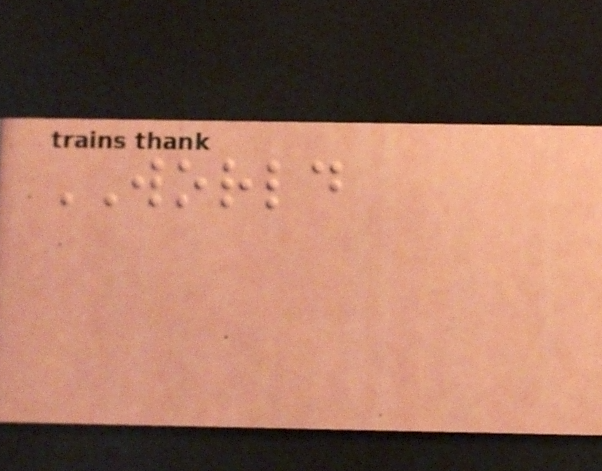WORLD
